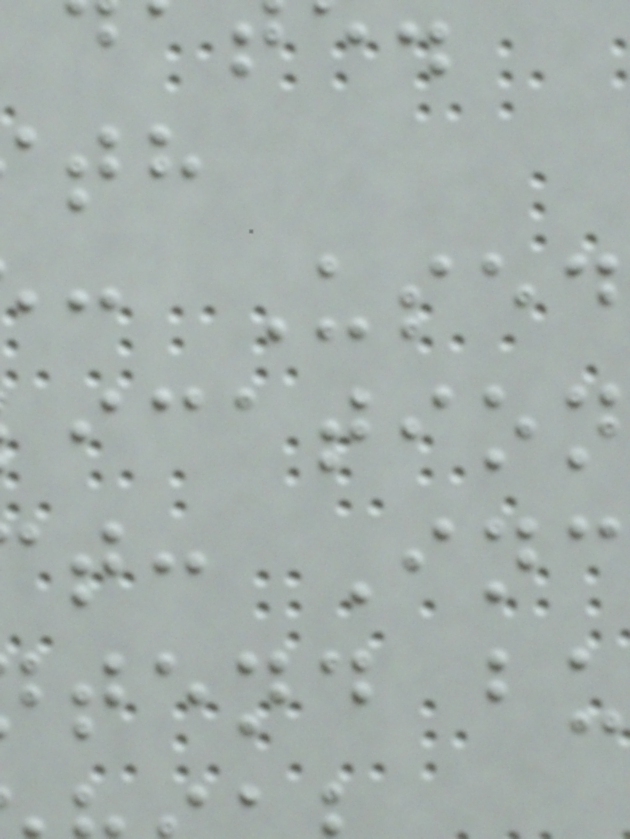: Used
ication
t: Inc
tend bu
